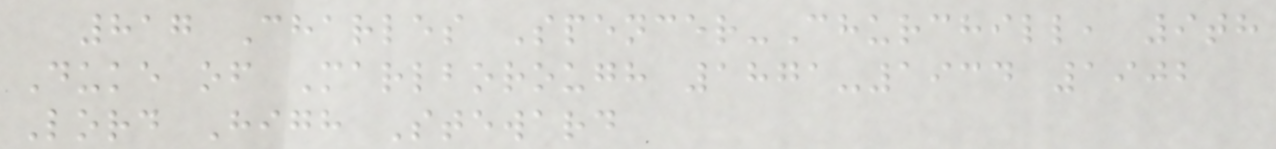817 Charles Spencer-Churchill, 9th
Duke of Marlborough 1871-1934 1902
Lord High Steward
